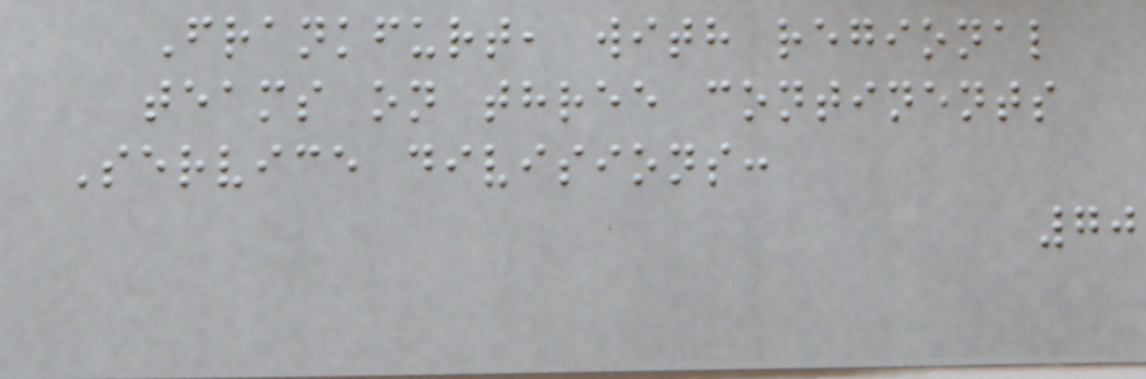Frankfurt, with regional
teams on three continents
Service divisions:
70
